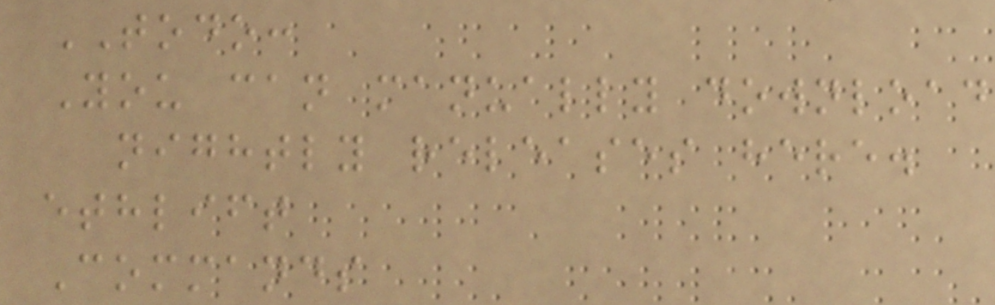TODO:
You can manually download
nightly releases here.
ethlift
Commands
